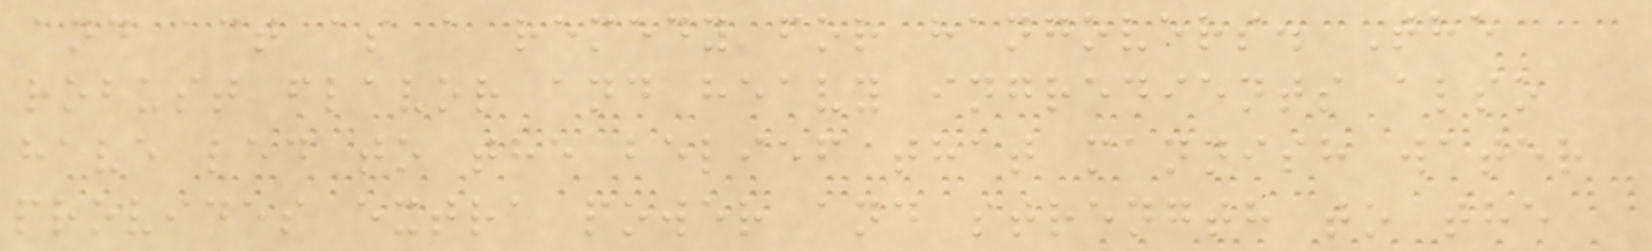and act as a remedy for hangovers. The
robust flavor and heavy ingredients also
have led to the belief that mannish water
provides extra power and strength to the
